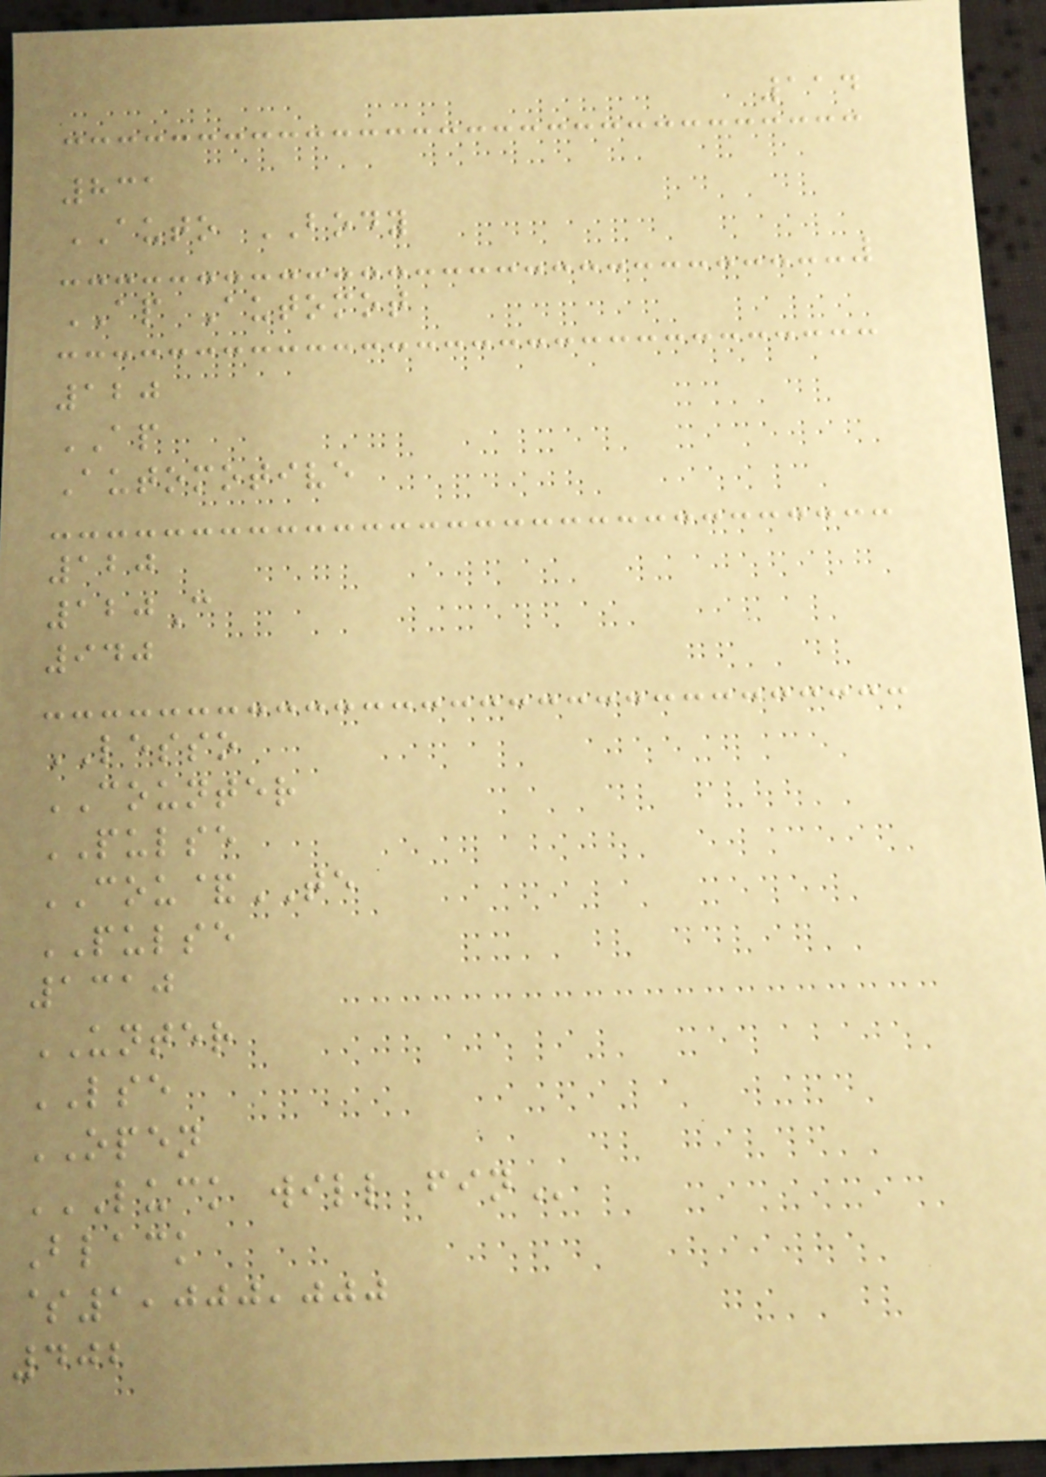114
831
AUTO BODY
AP Automot
120
AP
Automotive
120
120C
940
LESSO
COUNTER
PULSE
COU&TE
PULSE
1310
UNTER
LSE
OPEN
LUCK WILL FIN
Black
$1,000,000
402
